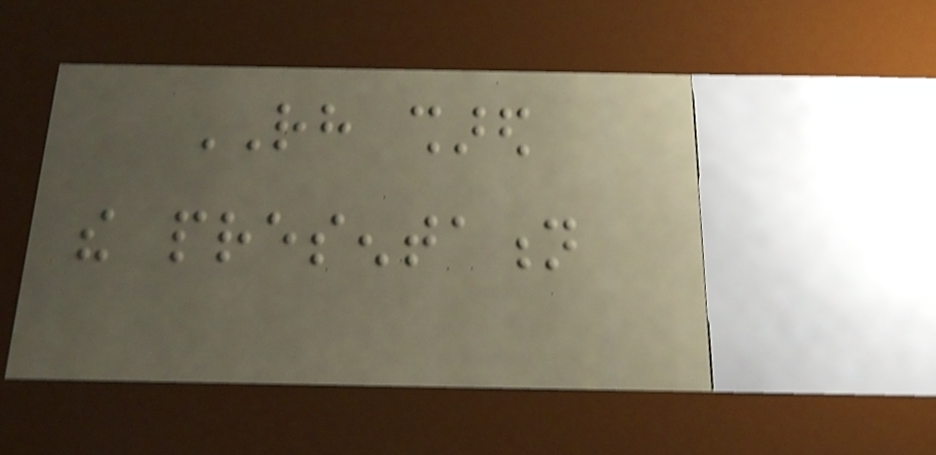RH shared
the presentation
